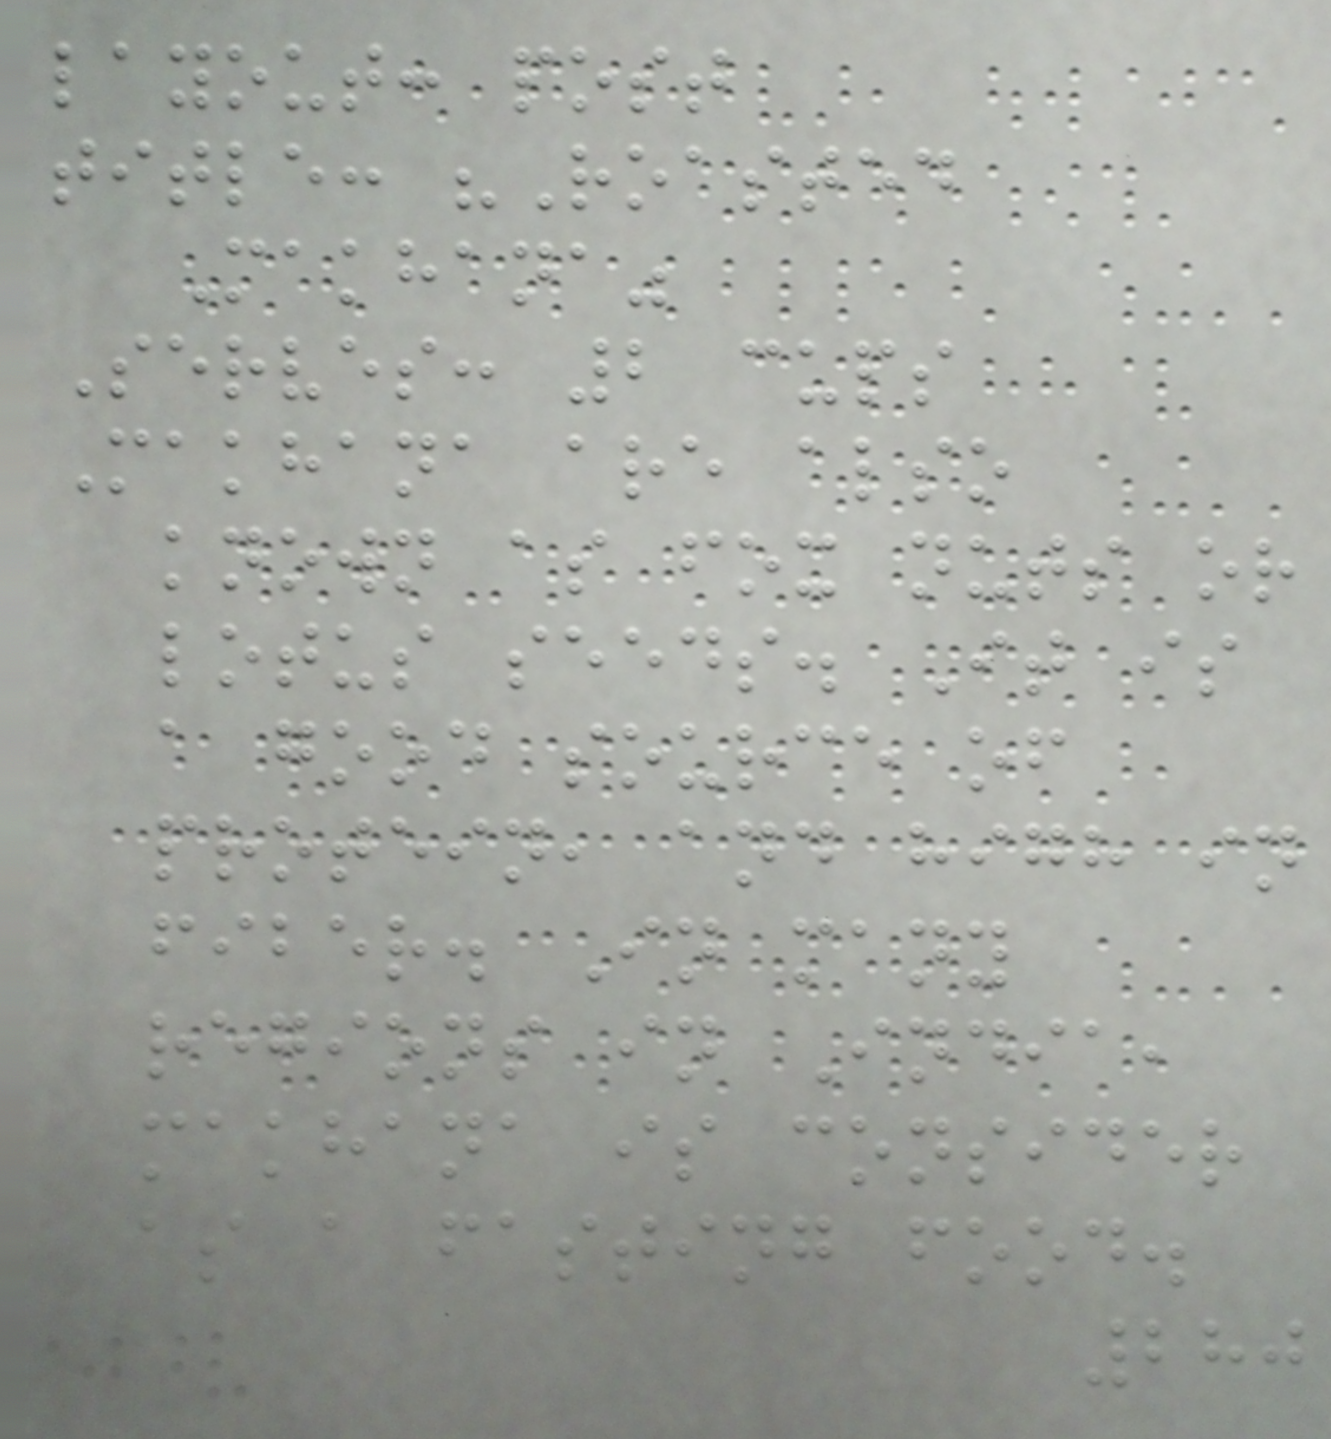layout: post
title: "Roasted
Makhana"
Serves: 2 cups
Makhana are also
known as fox nuts or
lotus seeds. It is
a good source of
protein, and high in
fiber. In many
regions in India,
makhana is consider
as a fasting food.
280
